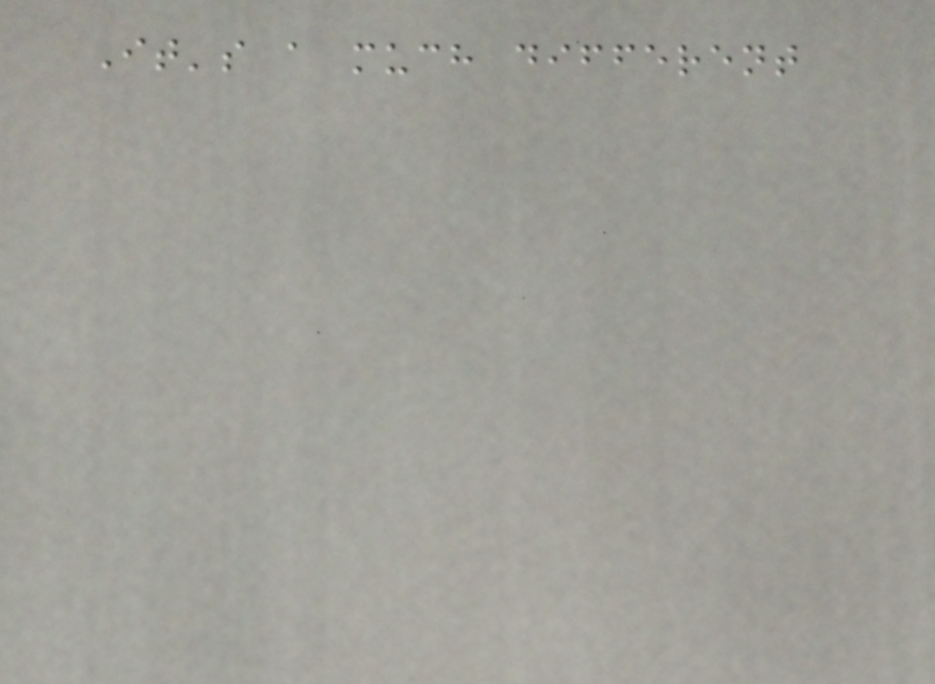It's a much different
